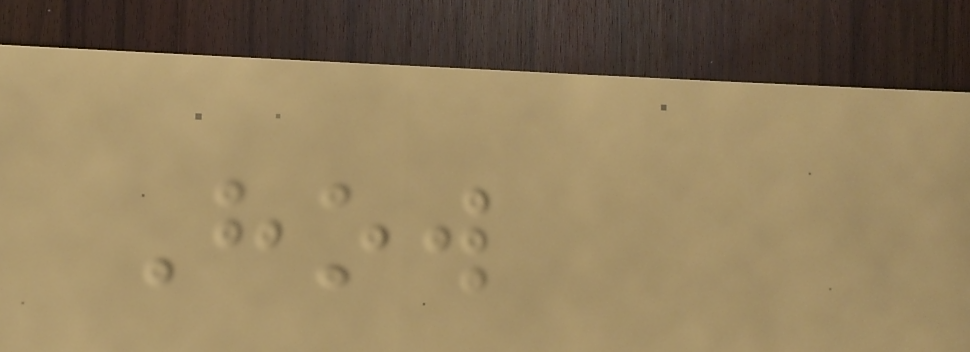How
